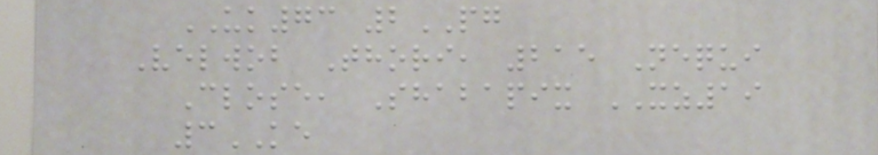UK73 2PG
Velwob Thori, 215 Nequi
Close, Shabapix XZ19
3KE
